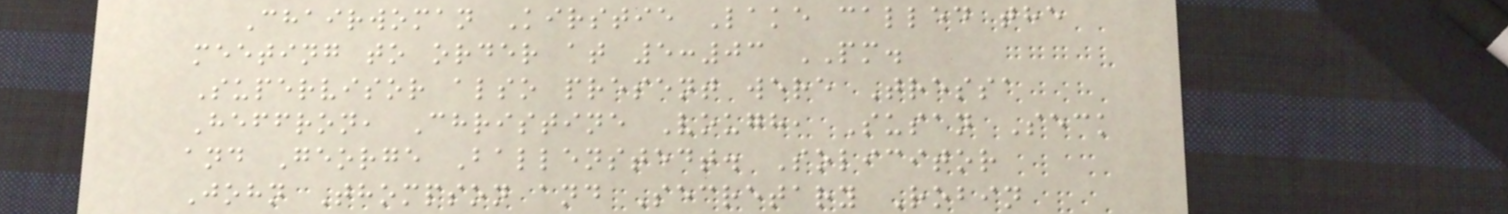Chairwoman Kirstie Lake called the
meeting to order at 5:03 PM.
Supervisor also present were Tressa
Heffron, Christine Vough, Susan Seck
and George Ballenstedt. Solicitor
John Thompson and Secretary Robin
